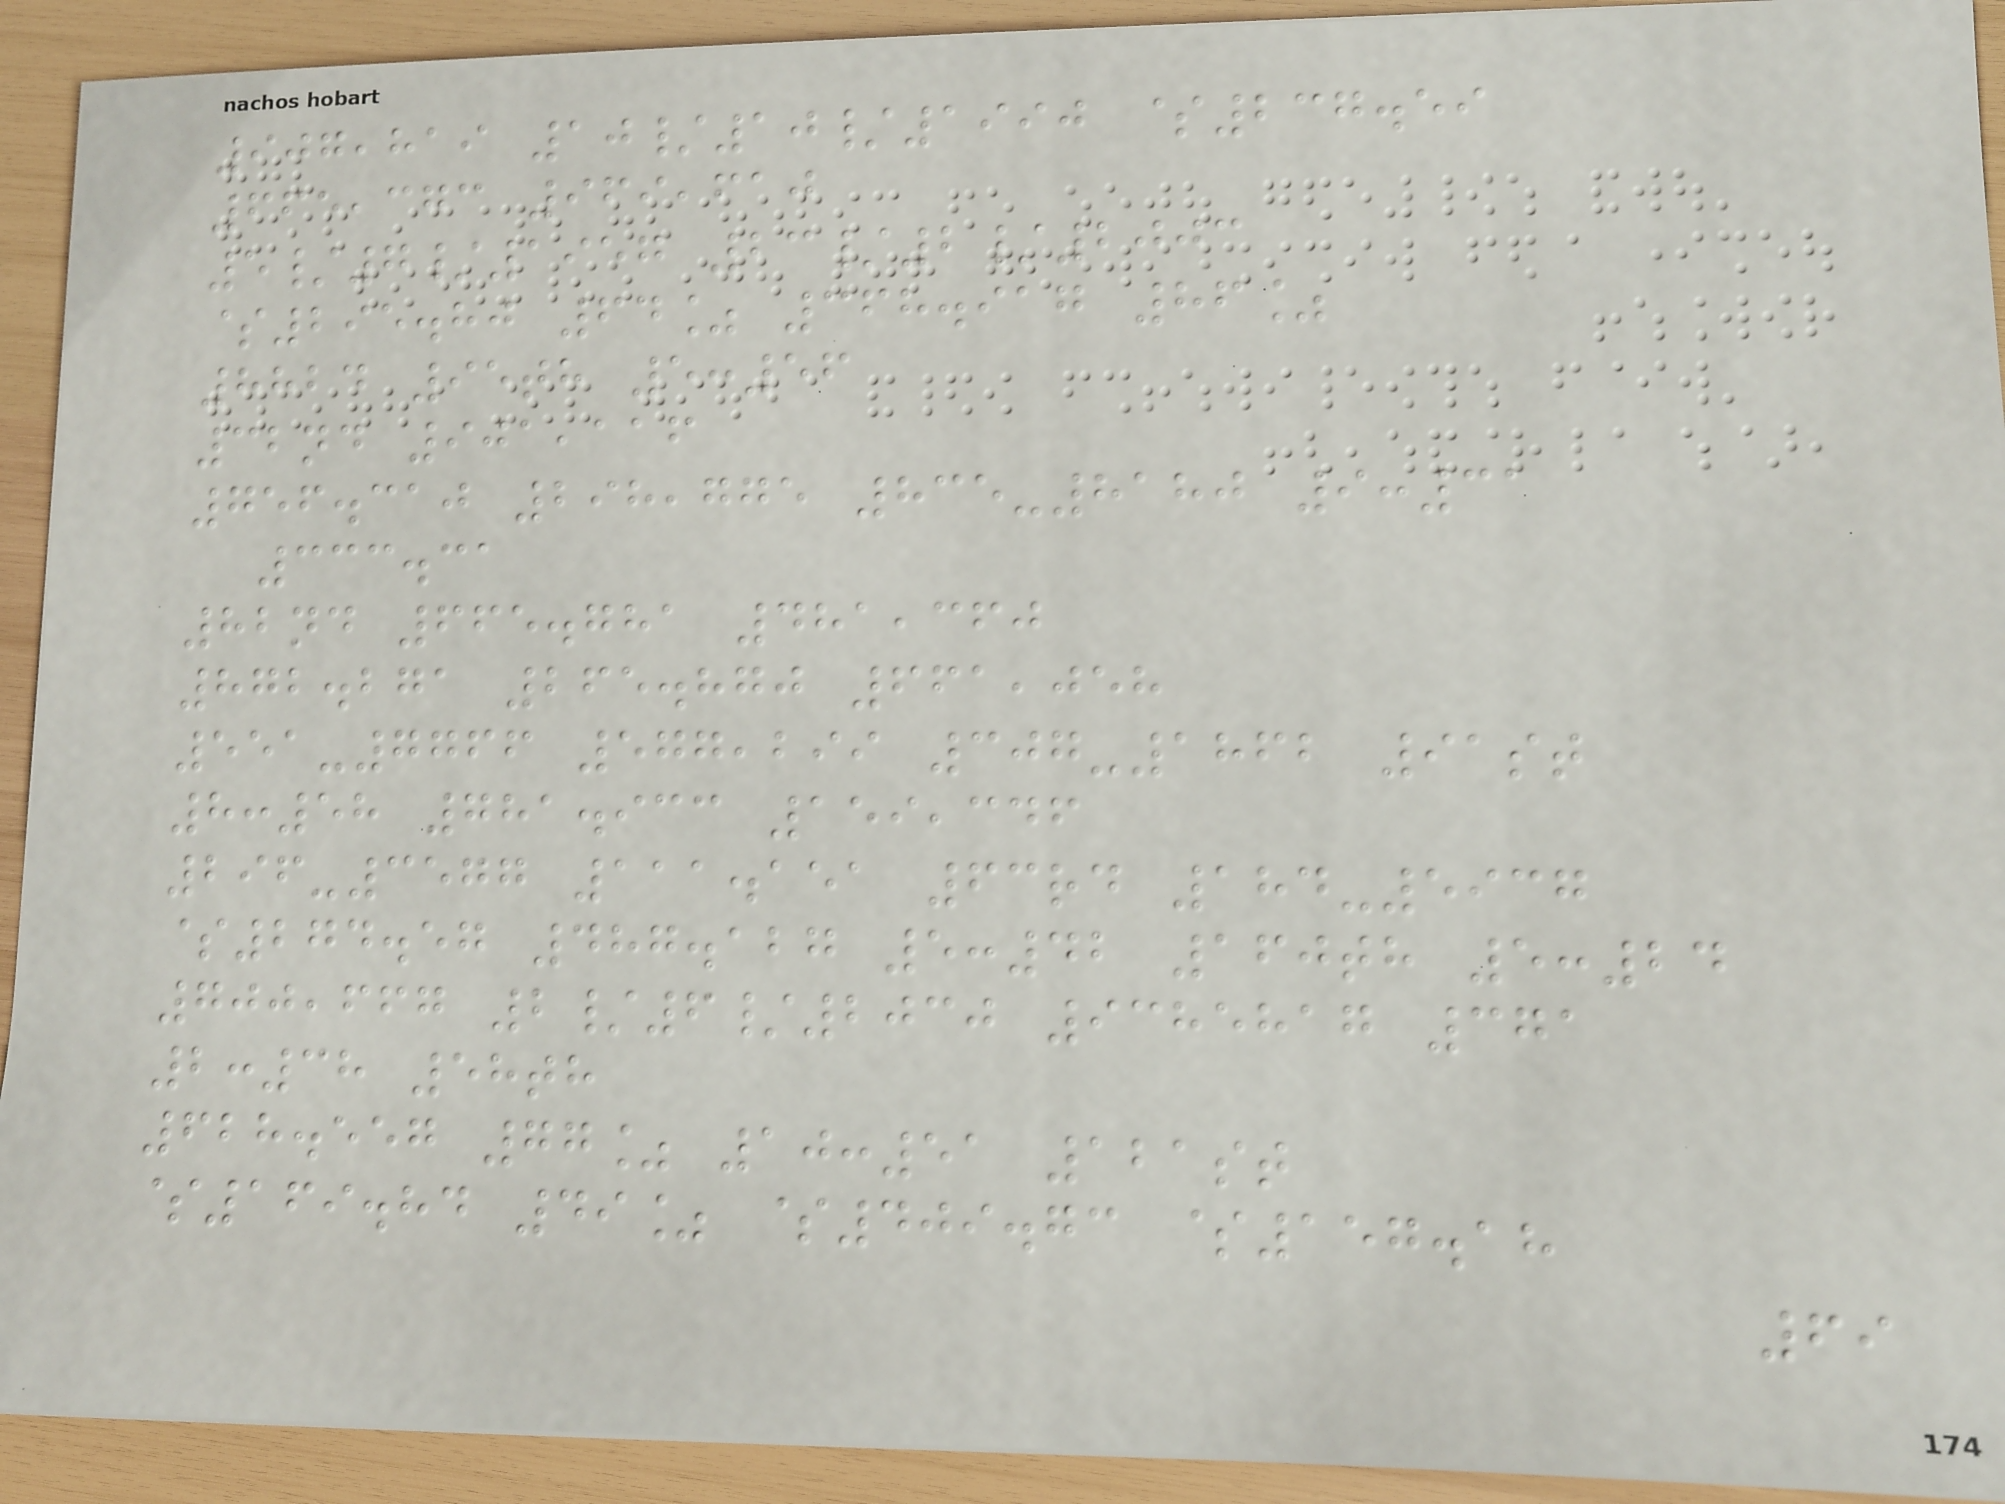907,819 10/10/1990 $237.59
665,373 969,610
5/7/1957 23/2/2003
$295.80 64% 368.917 86%
8824 95th 5:56
32nd 901,116
756.310 298,775 835-8180 9:31
333.31
82nd 665.781 481,360
872.271 265.870 661,058
551-7766 577,299 307-1862 91st
8:58 781.933 159,346
296-3577 111.151 63rd 184-5937
$274.57 487.127 5:42 160th 5:24
700,667 2/6/2030 9385817 371
2:38 58th
628.557 77% 10:51 121st
$169.84 49% $409.73 $157.18
69
